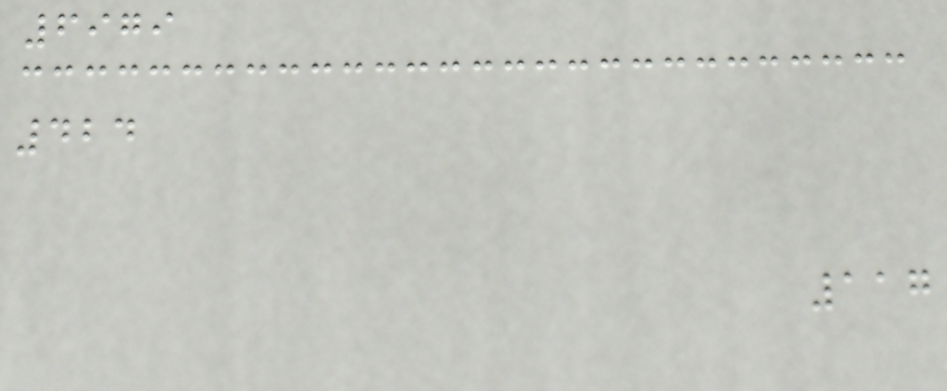6979
424
117
